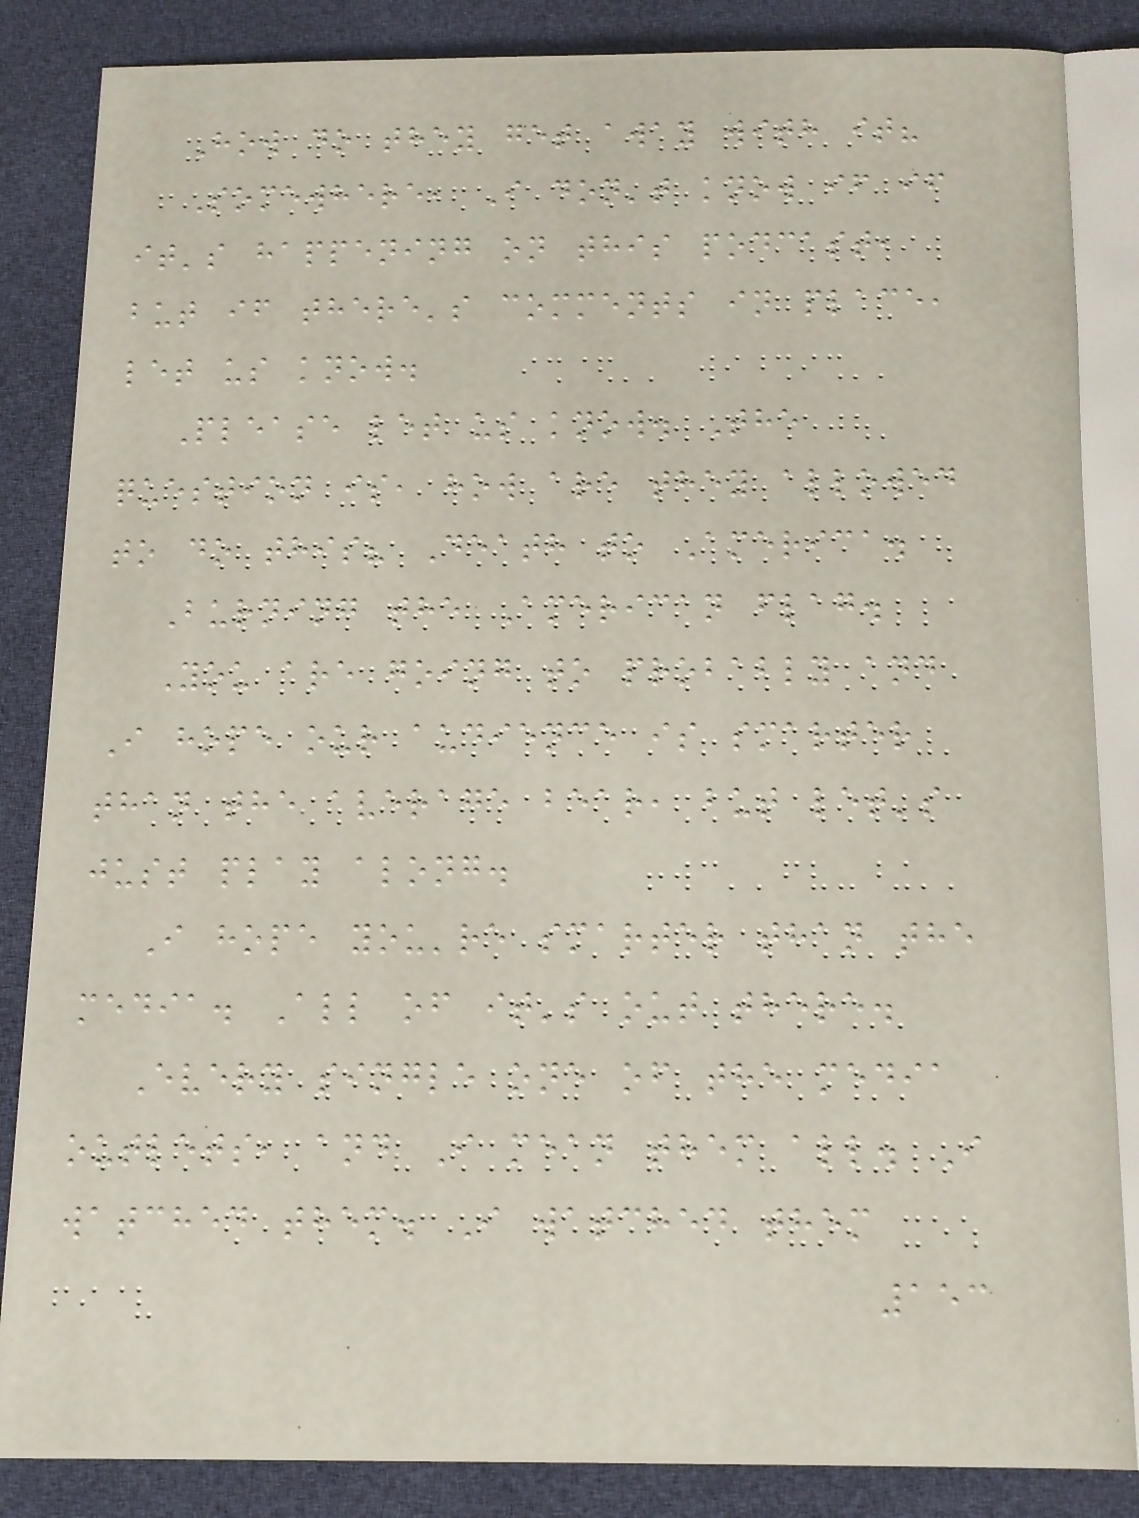How do they get away with it?
Somewhere, I don't know if if
it's happening on this podcast,
but if there's comments in place,
let us know.
Please let us know. The
question is, how are they allowed
to do this? Death to America.
Burning the American flag.
You are going to probably and
I hope our audience is smarter
than the average bear, but let's
just play along.
I hope you're smarter than the
media. All of it's out there.
Every single one of the media
outlets, and I mean them all. I
watched them. I watched them
153
